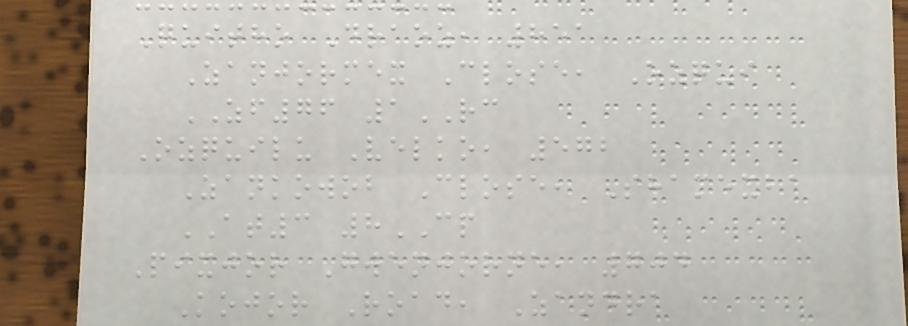Quitho Draoz, 851
Zanjormex Close, Ozqui
ZF76 1RC
Ozquilu Velko, 572
Zankowob Close, Shamexba
AT3 8CP
Pixjor Gwenjorne, 704
Kojor Road, Zandra
